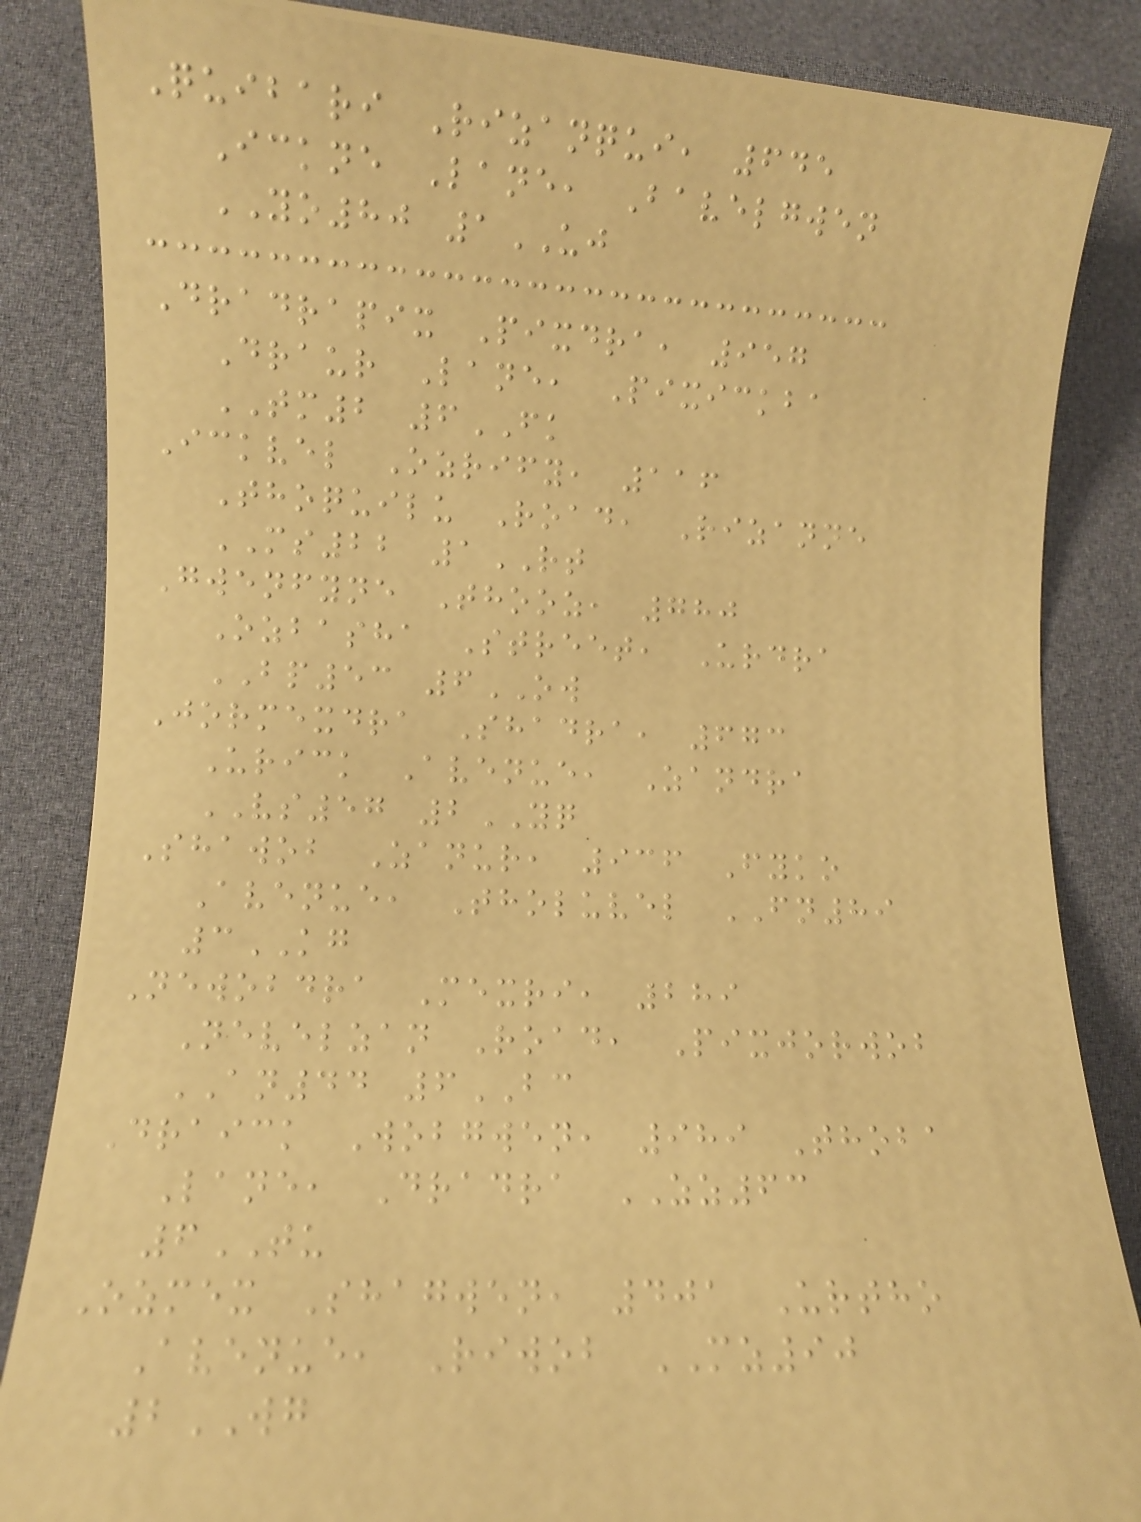Quibari Rizanqui, 645
Ickne Lane, Bavelgwen
YO80 1UJ
Dradrapix Pixdra, 957
Draur Lane, Pixickba
TM2 6FK
Ickvel Ozrify, 116
Thoquilu Road, Rizanne
MS22 1RT
Gwenfyne Thooz, 780
Ozbasha Street, Urdra
BP53 6OW
Jormexdra Shadra, 673
Urick Avenue, Zandra
VS57 2YQ
Shawob Zanur, 936 Fyko
Avenue, Tholuvel FN89
3KG
Newobdra Mexri, 289
Nevelzan Road, Pixjorwob
AN44 6BC
Draick Wobgwen, 989 Thoba
Lane, Dradra ZZ63
6TU
Ozmex Shagwen, 401 Urtho
Avenue, Riwob MZ90
2WG
